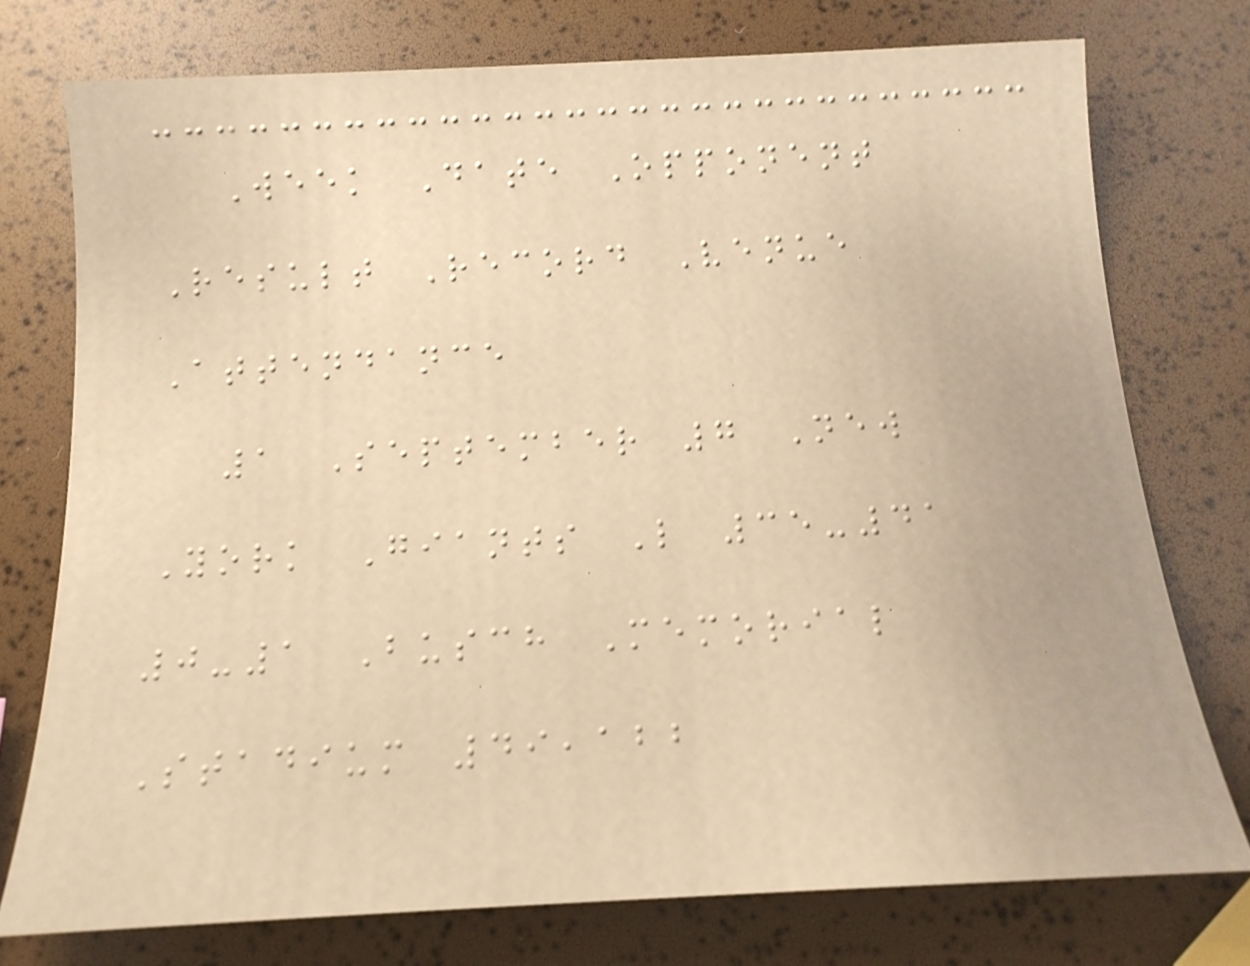Week Date Opponent
Result Record Venue
Attendance
1 September 7 New
York Giants L 35-41
0-1 Busch Memorial
Stadium 49,122
